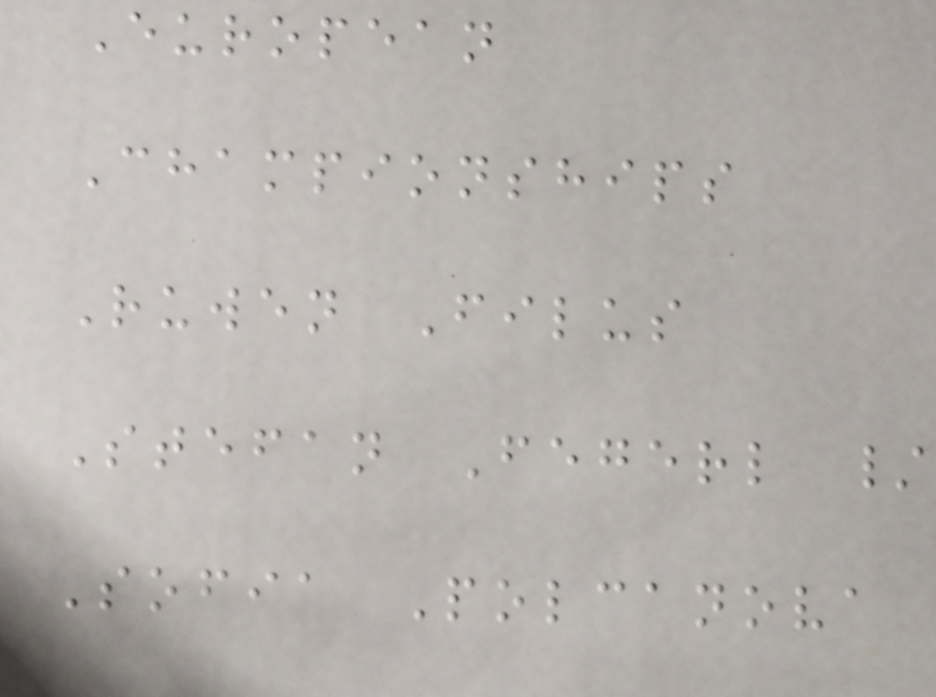European
Championships
Ruwen Filus
Stefan Fegerl /
Sofia Polcanova
